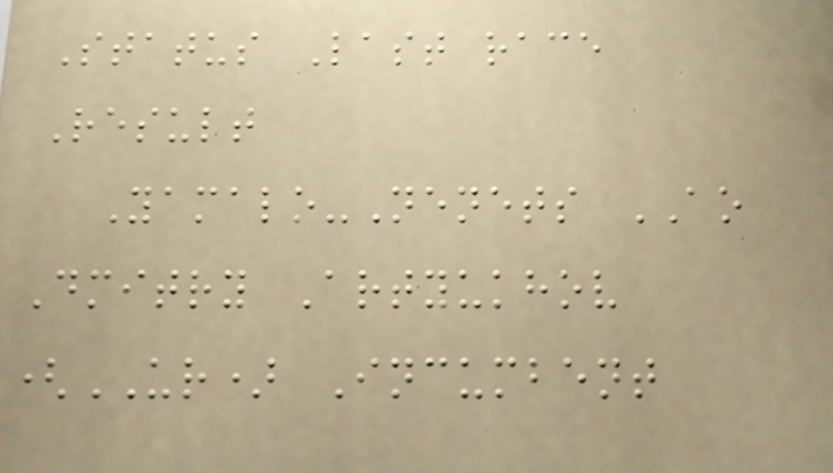Status Last race
Result
Yamalo-Nenets AO
Dmitry Artyukhov
(UR) Incumbent
